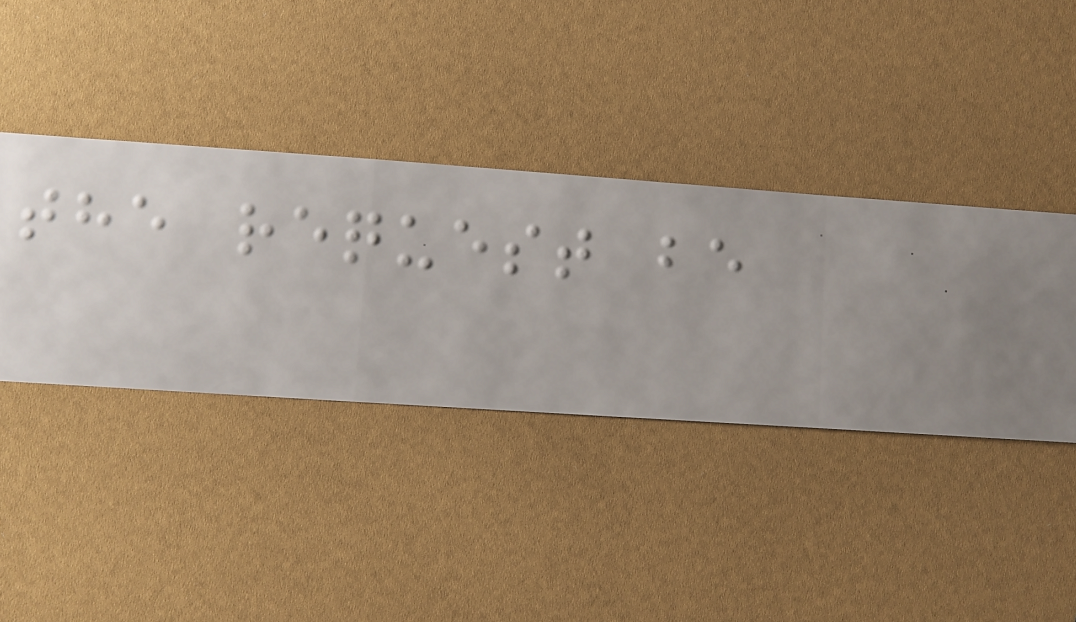the request be
